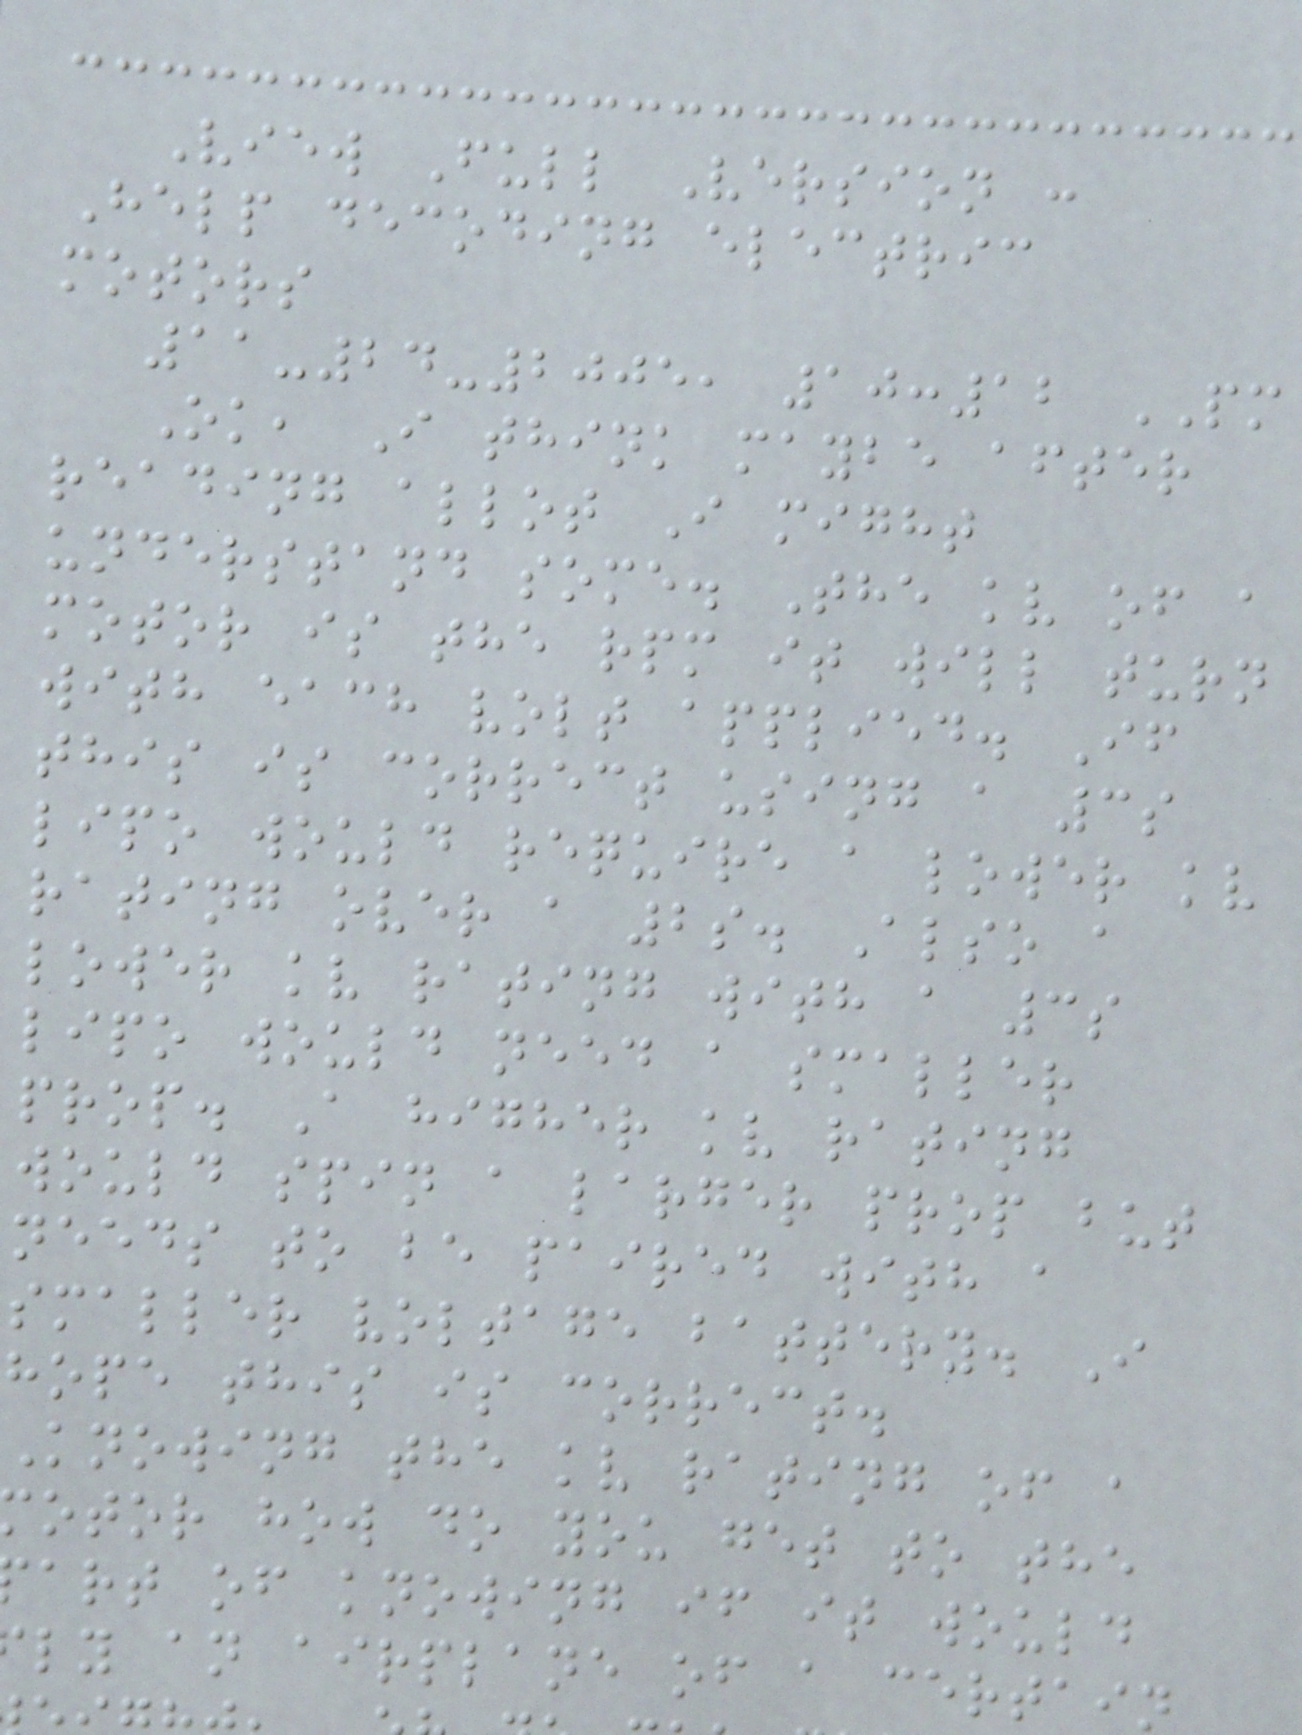View Full Version :
Help decoding electric
motors
11-24-2005, 10:12 PM
Ok, I think maybe after
reading allot I might
understand some. The kv of a
motor is the rpm it will turn
with each volt applied. If
this is correct using a 3s
lipo would require a lower kv
rating over a 2s. Also a
lower kv rating with a 3s
lipo would need a smaller
prop. A higher kv rating
would spin a larger prop but
needs to be paired with a
smaller voltage battery. I
hope this is correct.
Knowing the kv rating of a
otor how do you get to the
art of knowing if it would
ly an airplane of a certain
